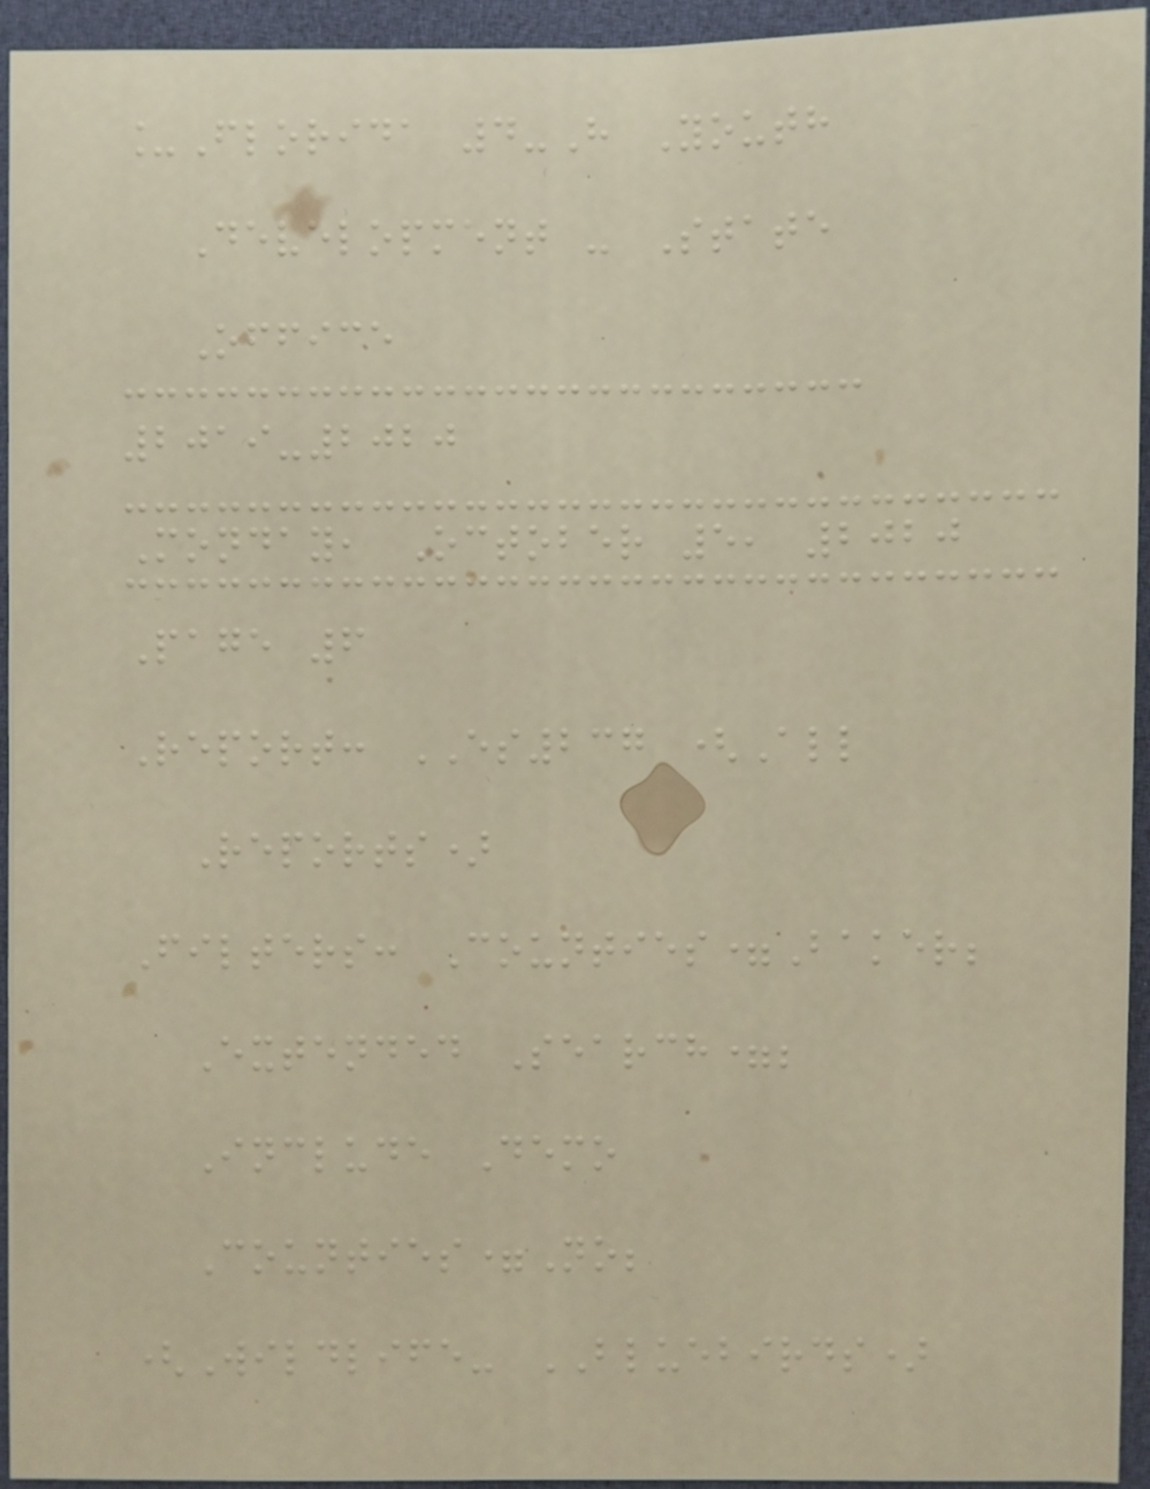_Florida 4-H Youth
Development - State
Office
2019-2020
Monday, October 5, 2020
Page 6
Report: ES237 (All
Reports)
Filters: Counties=Baker;
Extended Search=;
Include Demo
Counties=No;
(Wildlife- BLUEBIRDS)
